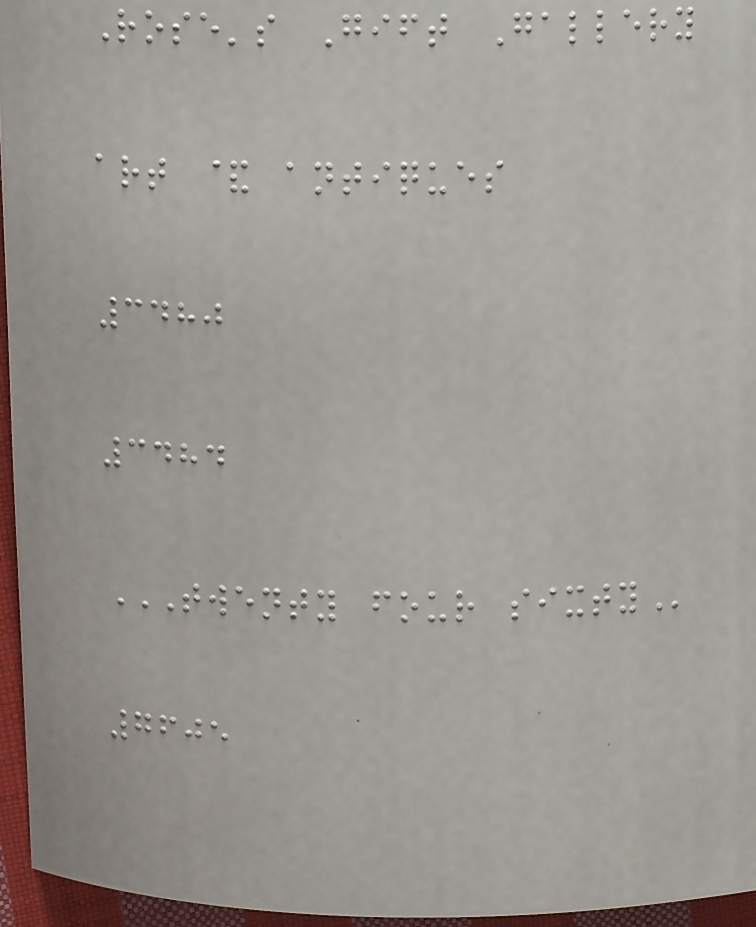Rose's Gift Gallery
art & antiques
3480
3484
TWENTY FOUR SIXTY
7605
